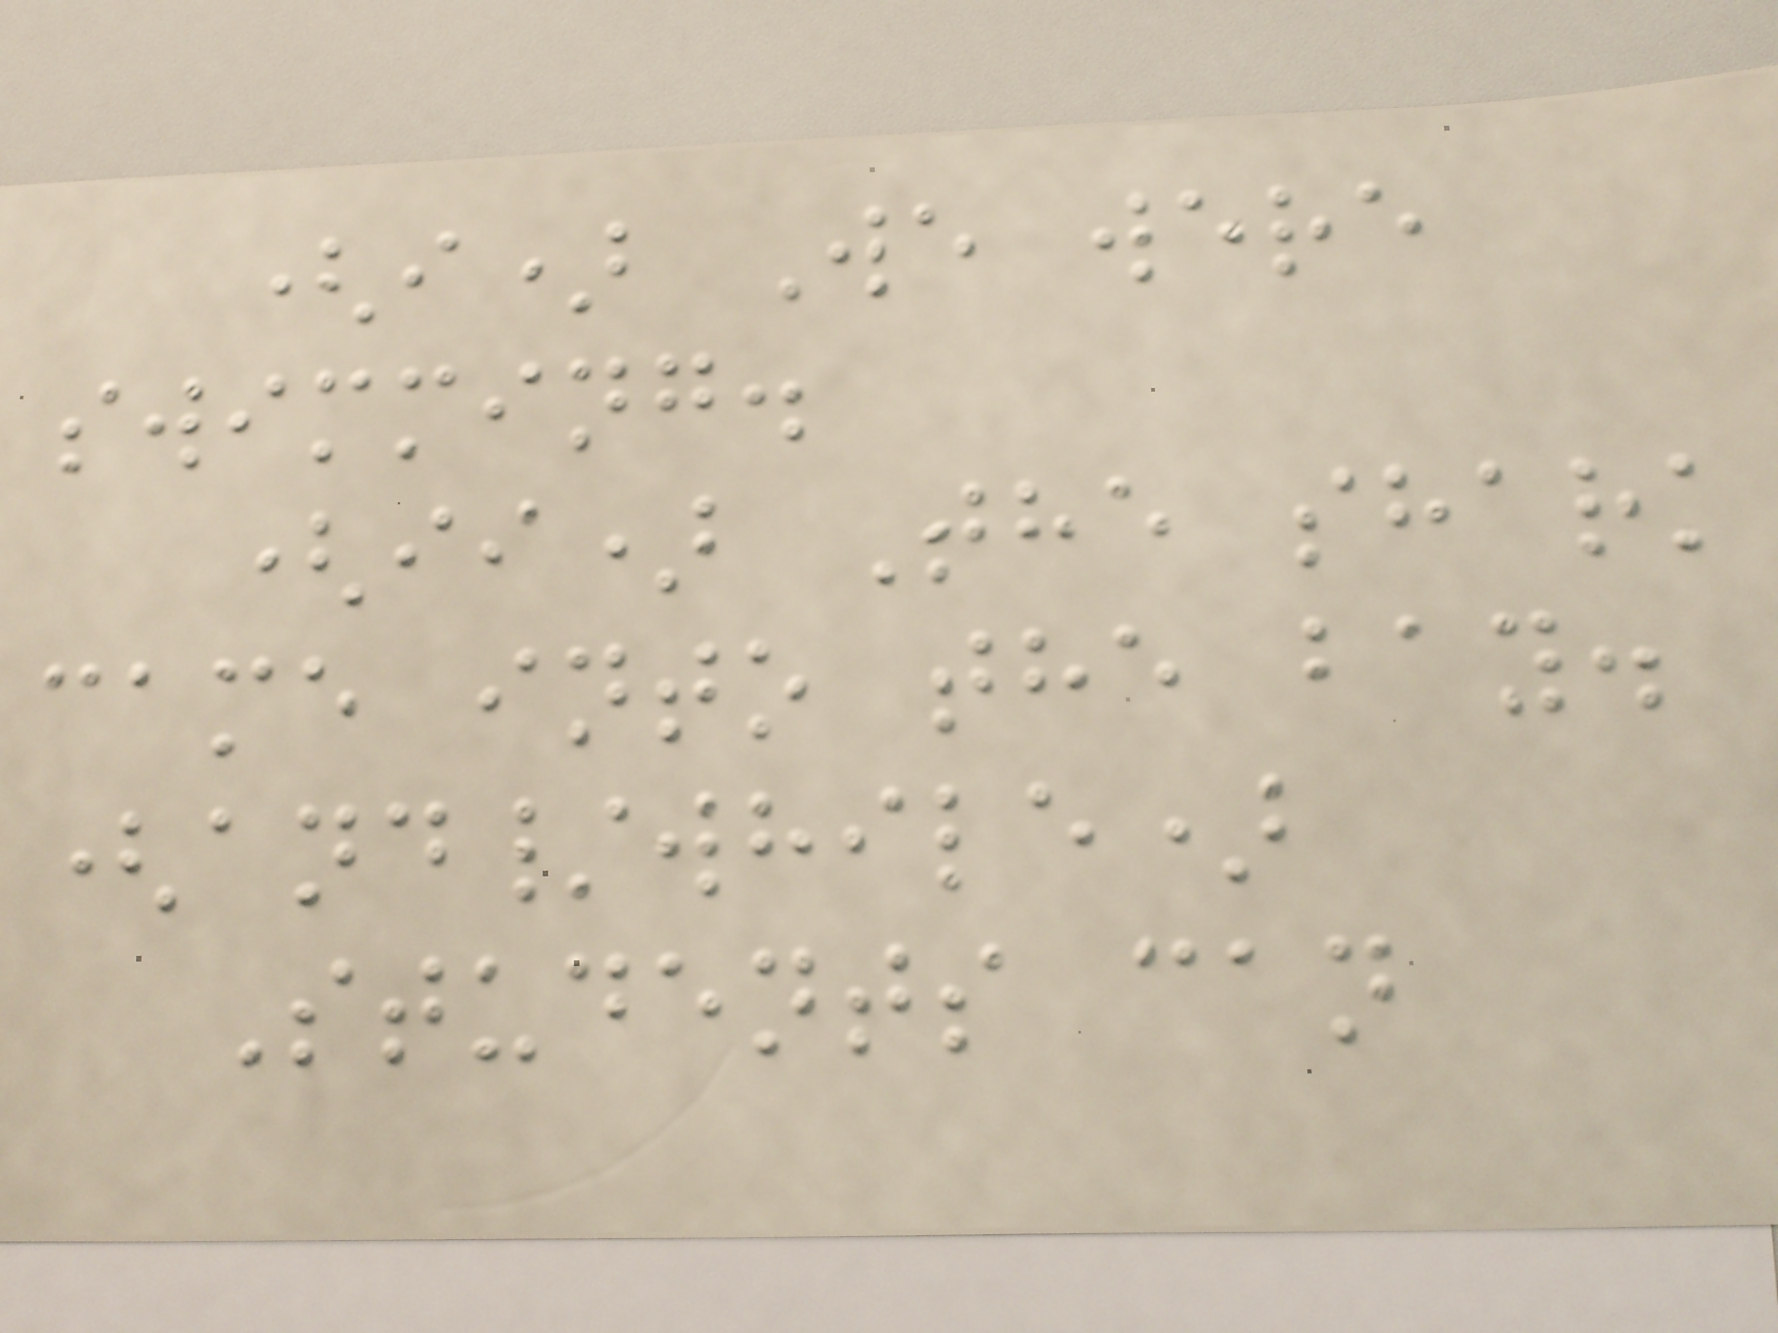(i) We were
swimming.
(ii) The shark
came into the bay.
(and/while)
Students can
